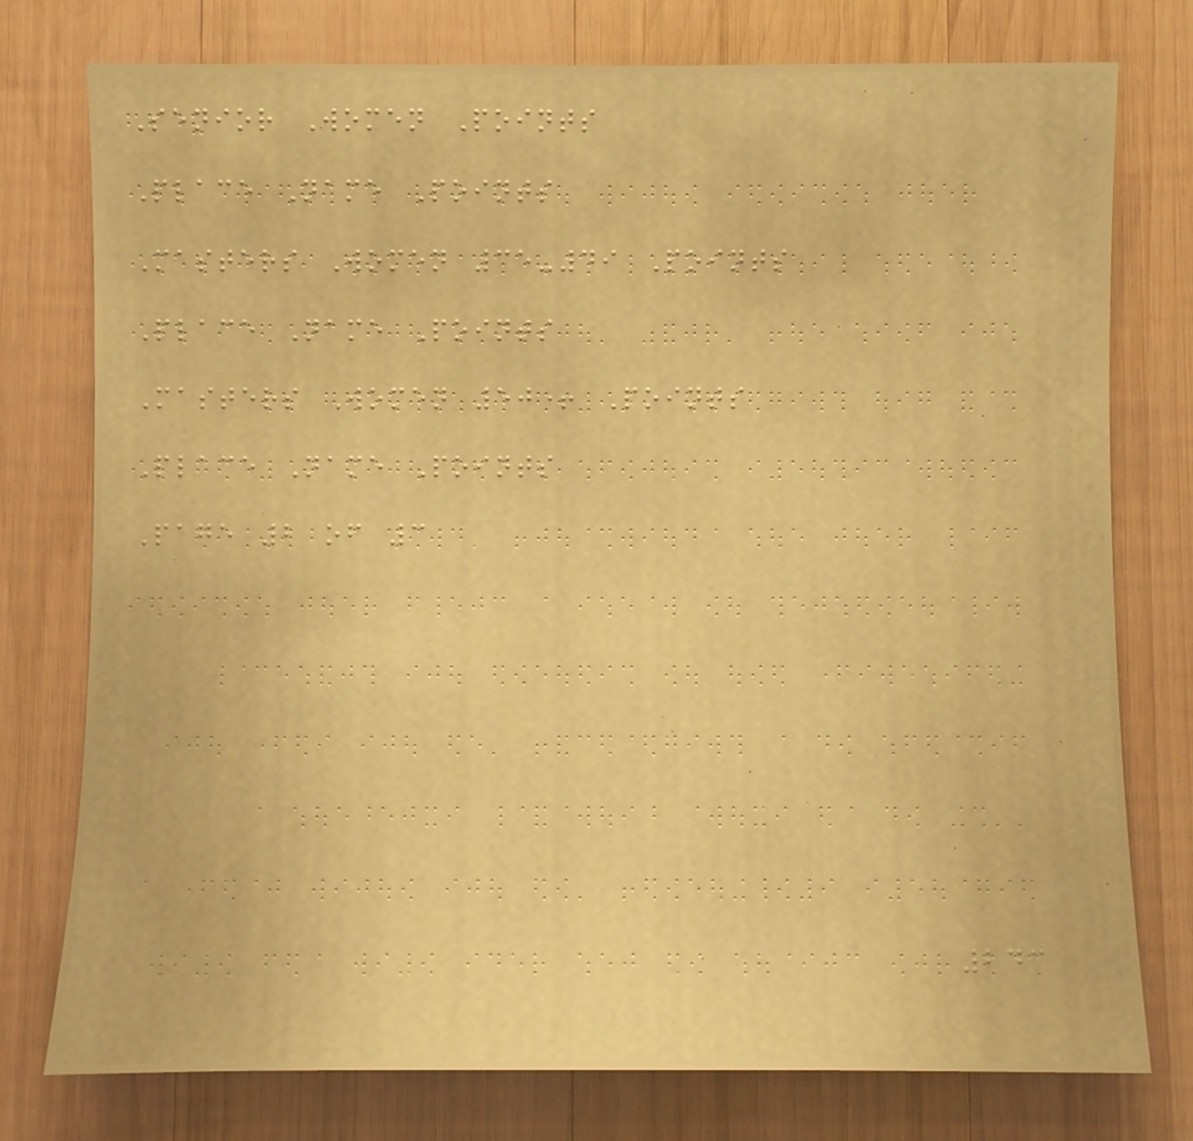Senior Women Points
Place Name Points
Masters Women 35-49 Points
Place Name Points
Masters Women 50+ Points
Place Name Points
Page 2 of 3
243
